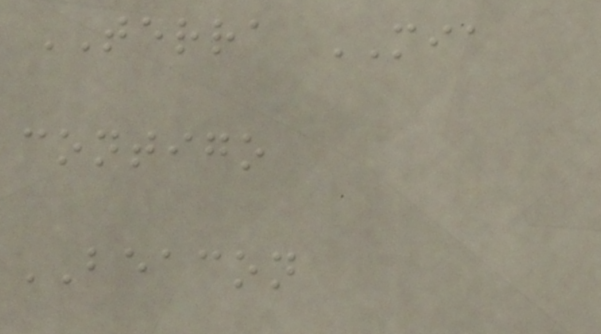TERRA MIA
contigo
BEACON
